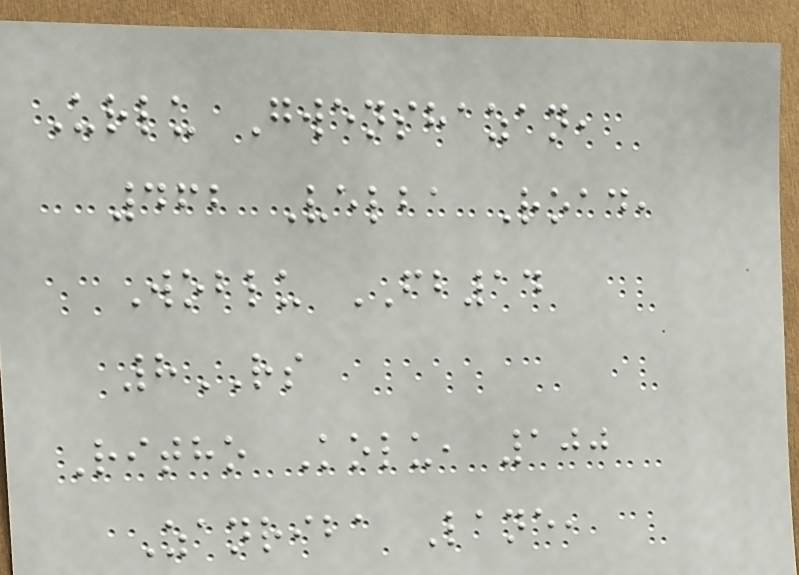Urlu Gwenshazan,
462 Velba Road,
Woblu FB14
8RS
Ritho Kolu, 100
Zanriba Lane,
